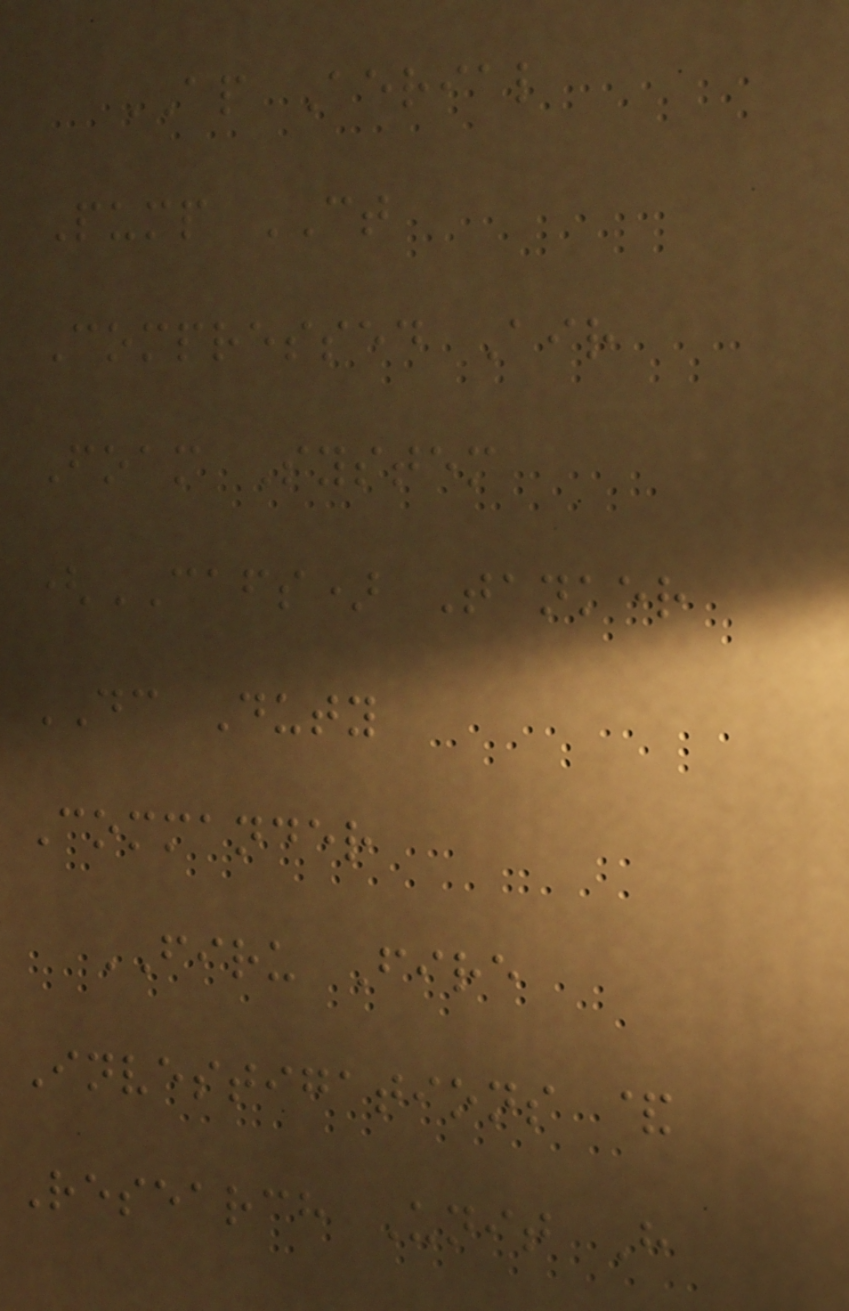AP Aerial
Pump CT
Compressed Air
Foam System
(CAFS) Tanker
DC Duty
Commander
FIRU Fire
Investigations &
Research Unit H
